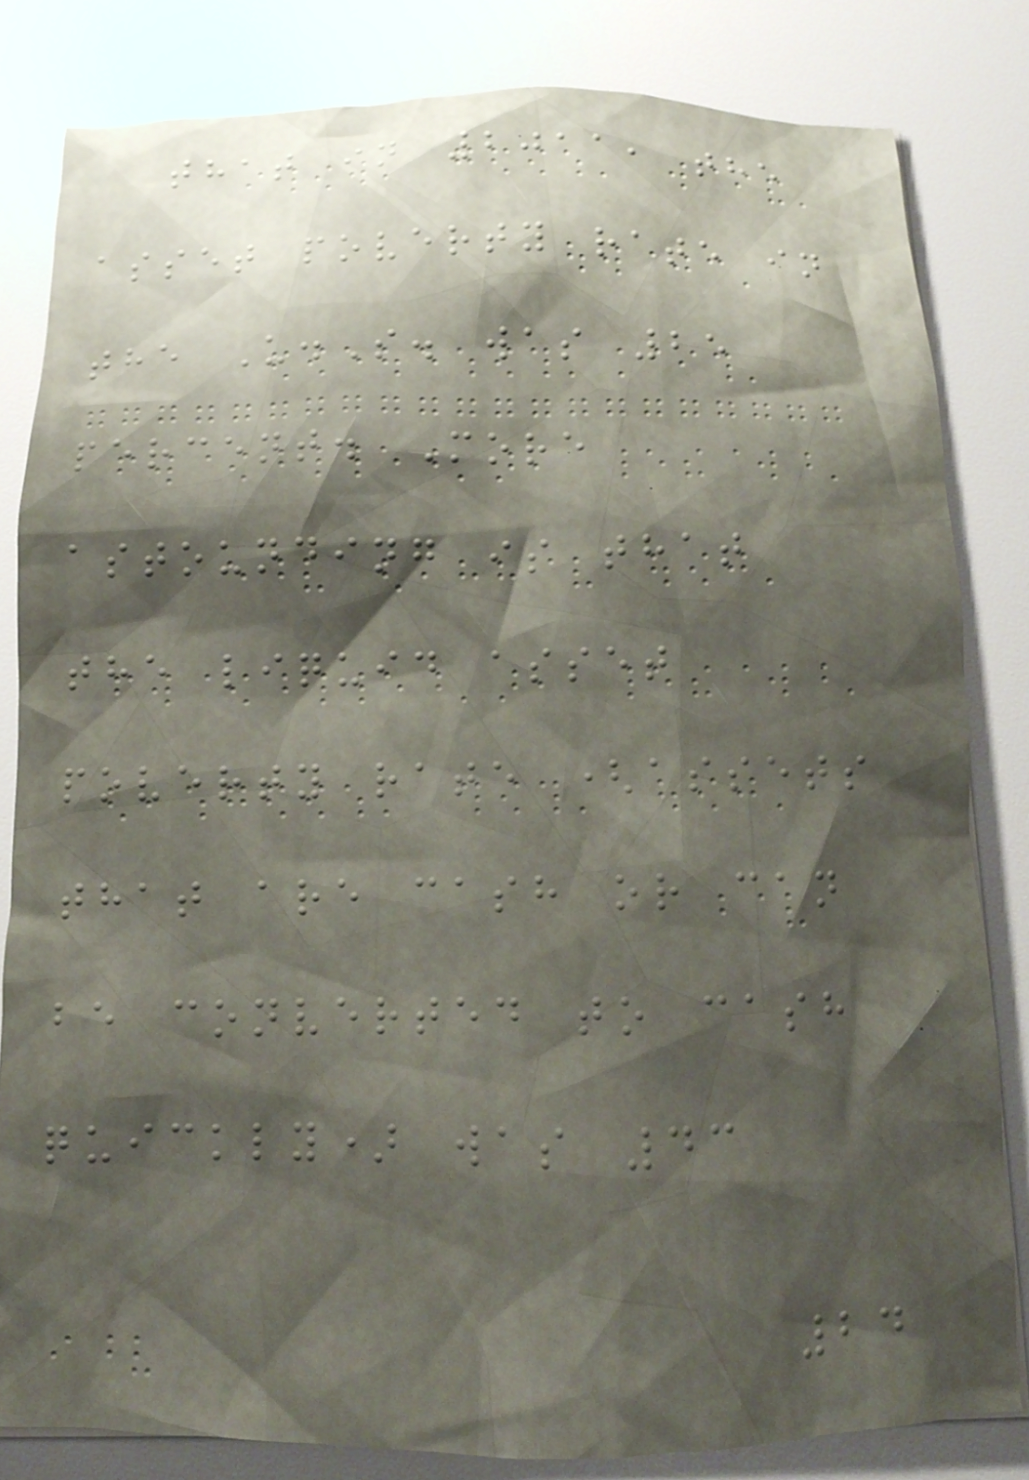that in 2011, the
asset poverty rate in
the U.S. was 25
percent. More
astounding is that
the liquid asset
poverty rate (assets
that are cash or can
be converted to cash
quickly) was 43
24
